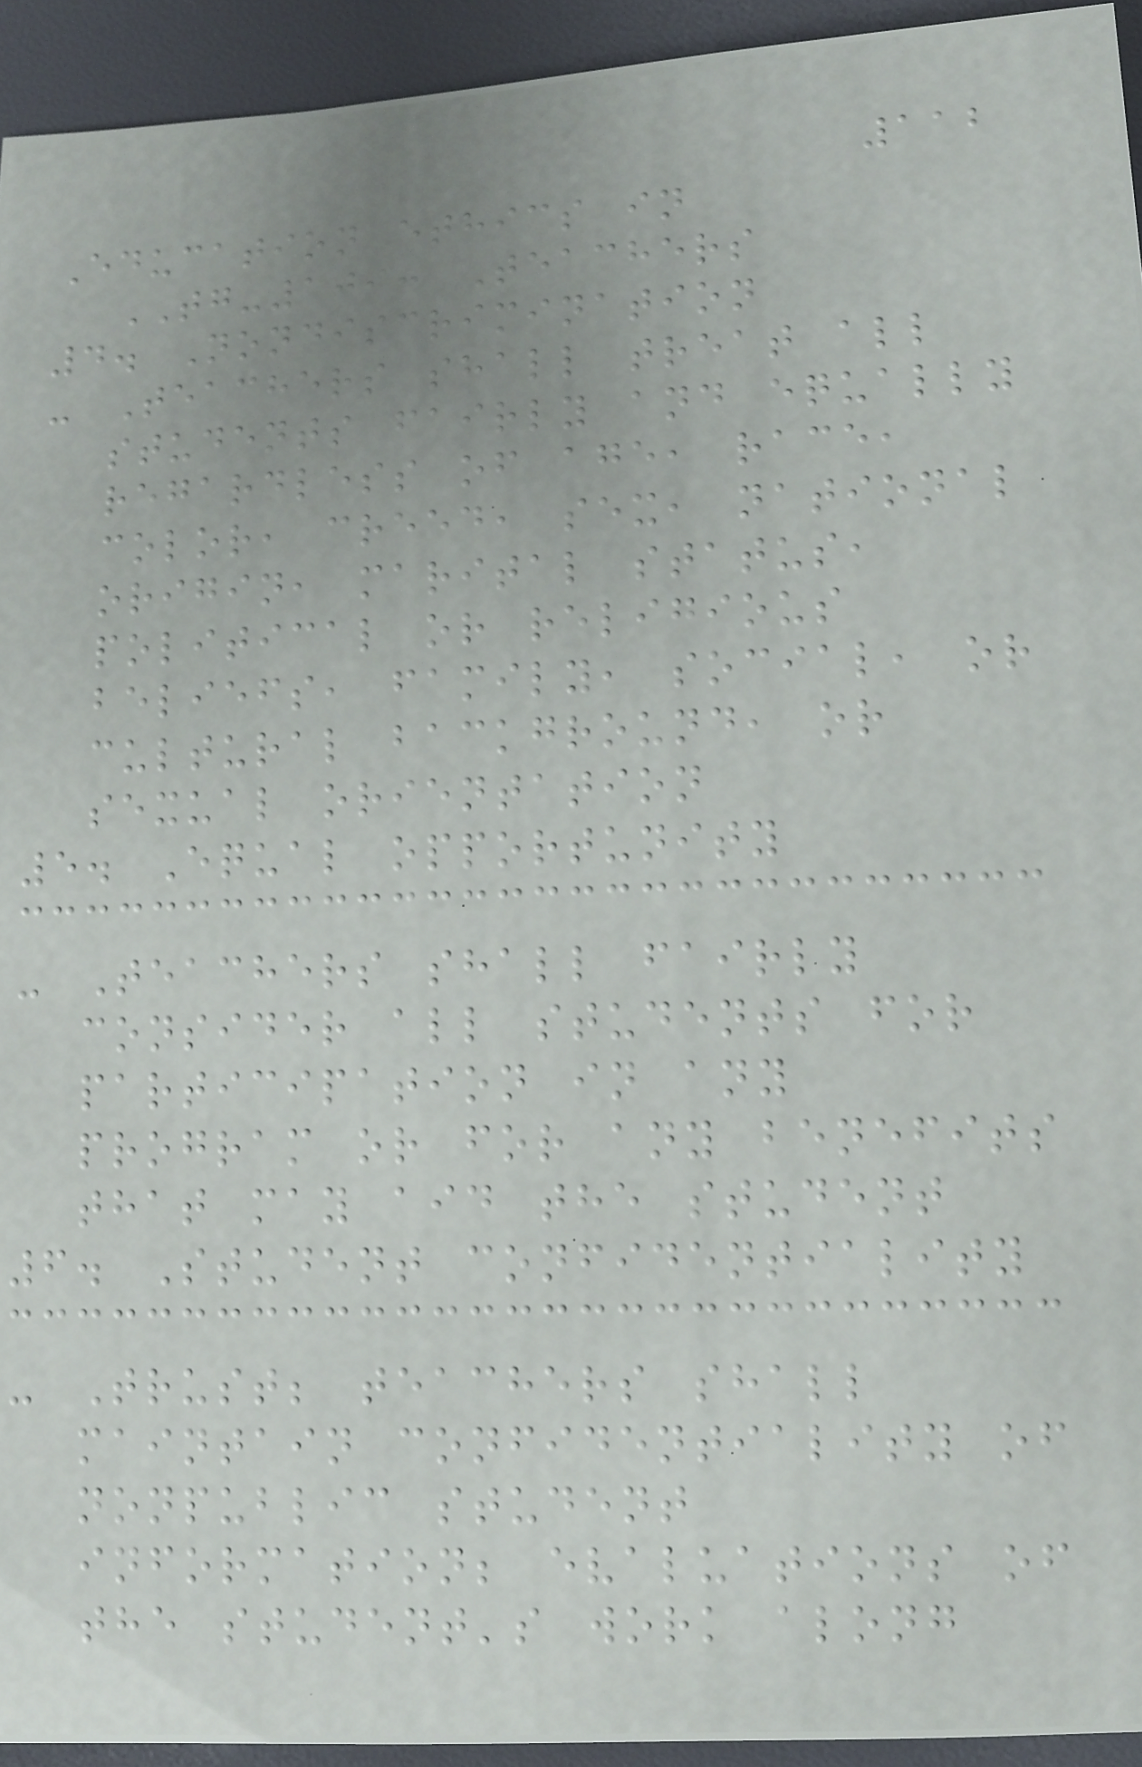112
Education ethics in
TG-109: Teachers
4. Nondiscrimination
- Teachers shall treat all
students fairly and equally
regardless of age, race,
color, creed, sex, national
origin, marital status,
political or religious
beliefs, family, social, or
cultural background, or
sexual orientation
5. Equal opportunity
- Teachers shall fairly
consider all students for
participation in any
program or for any benefits
that may aid the student
6. Student confidentiality
- Trust; teachers shall
maintain confidentiality of
nonpublic student
information; evaluations of
the student's work along
